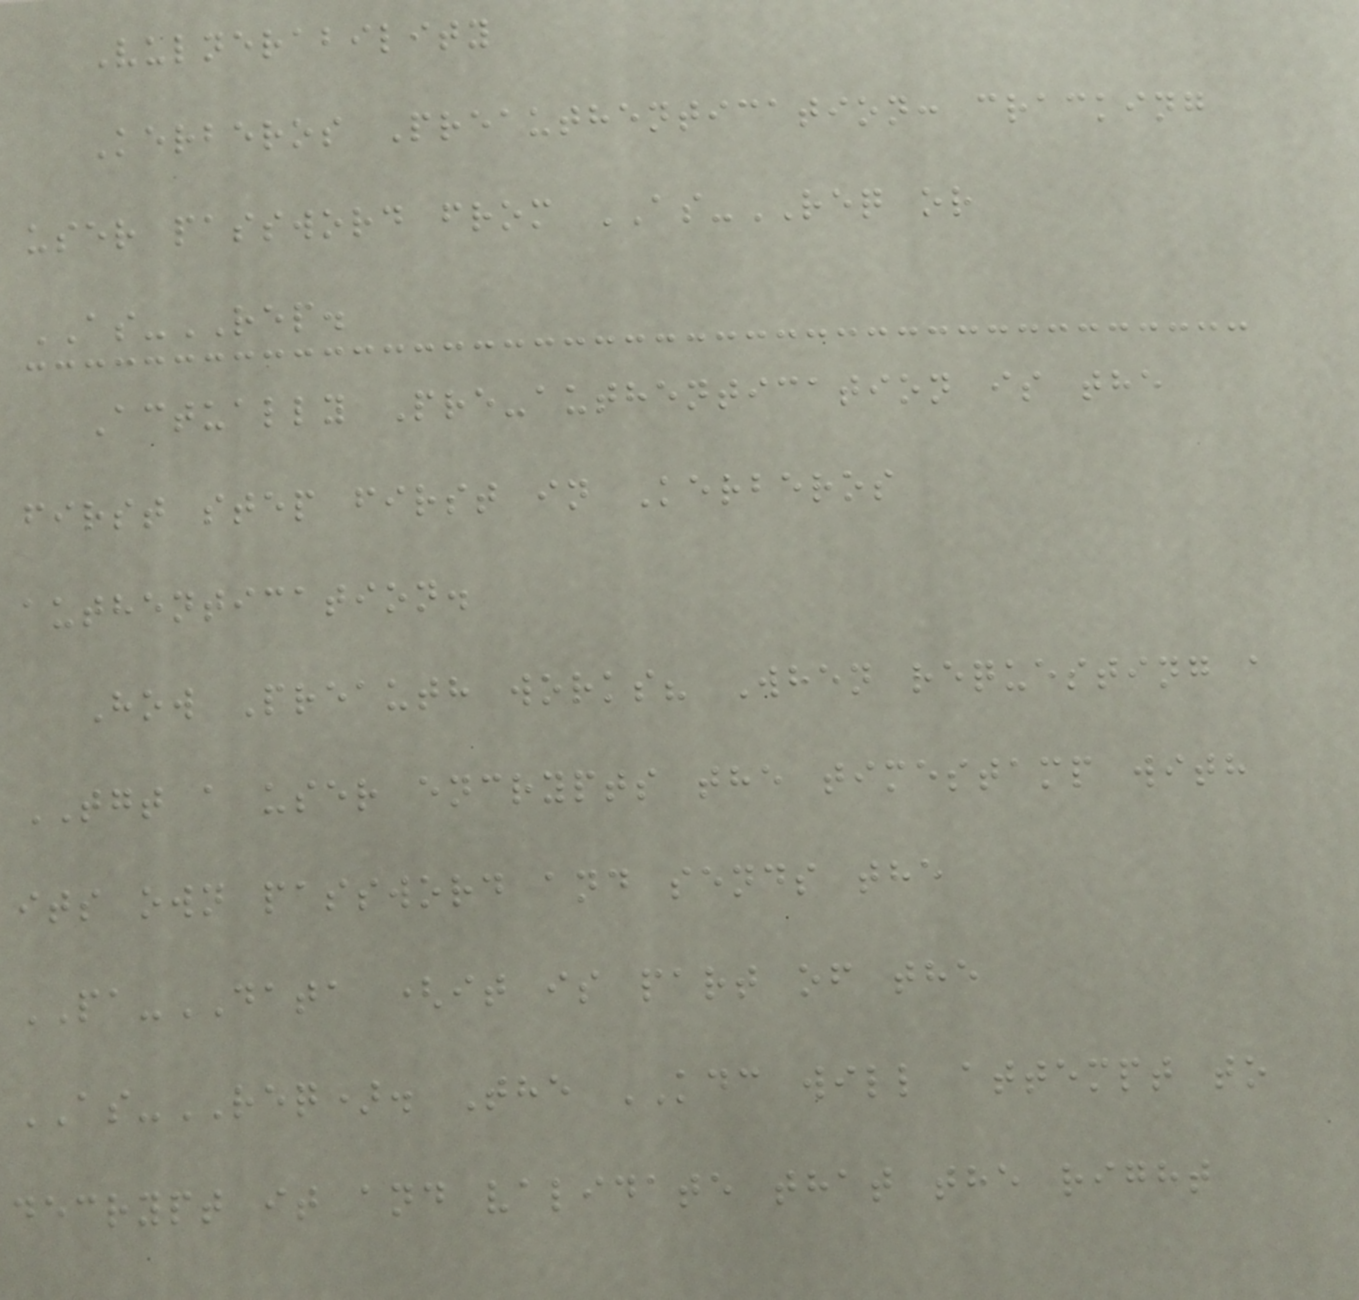Vulnerability
Kerberos Preauthentication: cracking
user password from AS-REQ or
AS-REP.
Actually Pre-authentication is the
first step first in Kerberos
authentication.
How Preauth works? When requesting a
TGT a user encrypts the timestamp with
its own password and sends the
PA-DATA (it is part of the
AS-REQ). The KDC will attempt to
decrypt it and validate that the right
